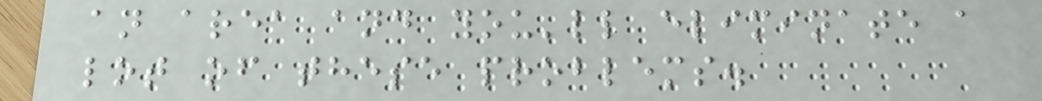an area and you'll eliminate a
lot of these problems.
